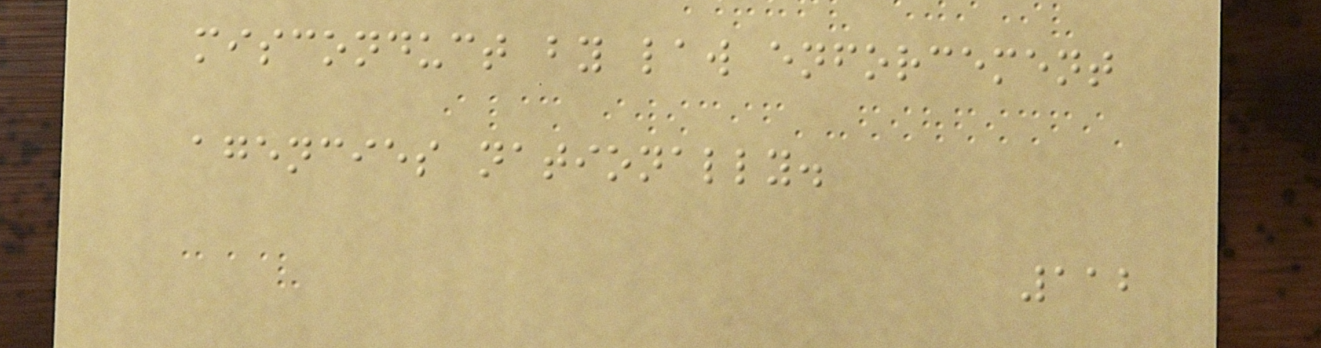misconduct by law enforcement
agencies nationally.
112
